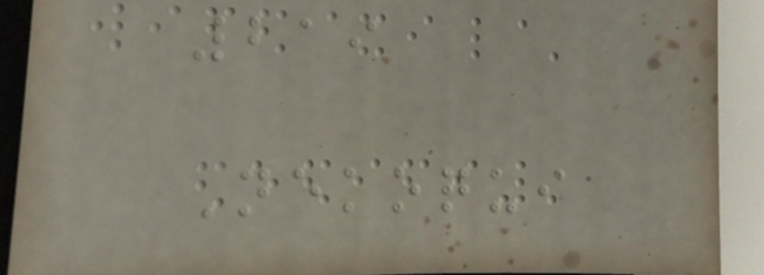219
Nekoqui
